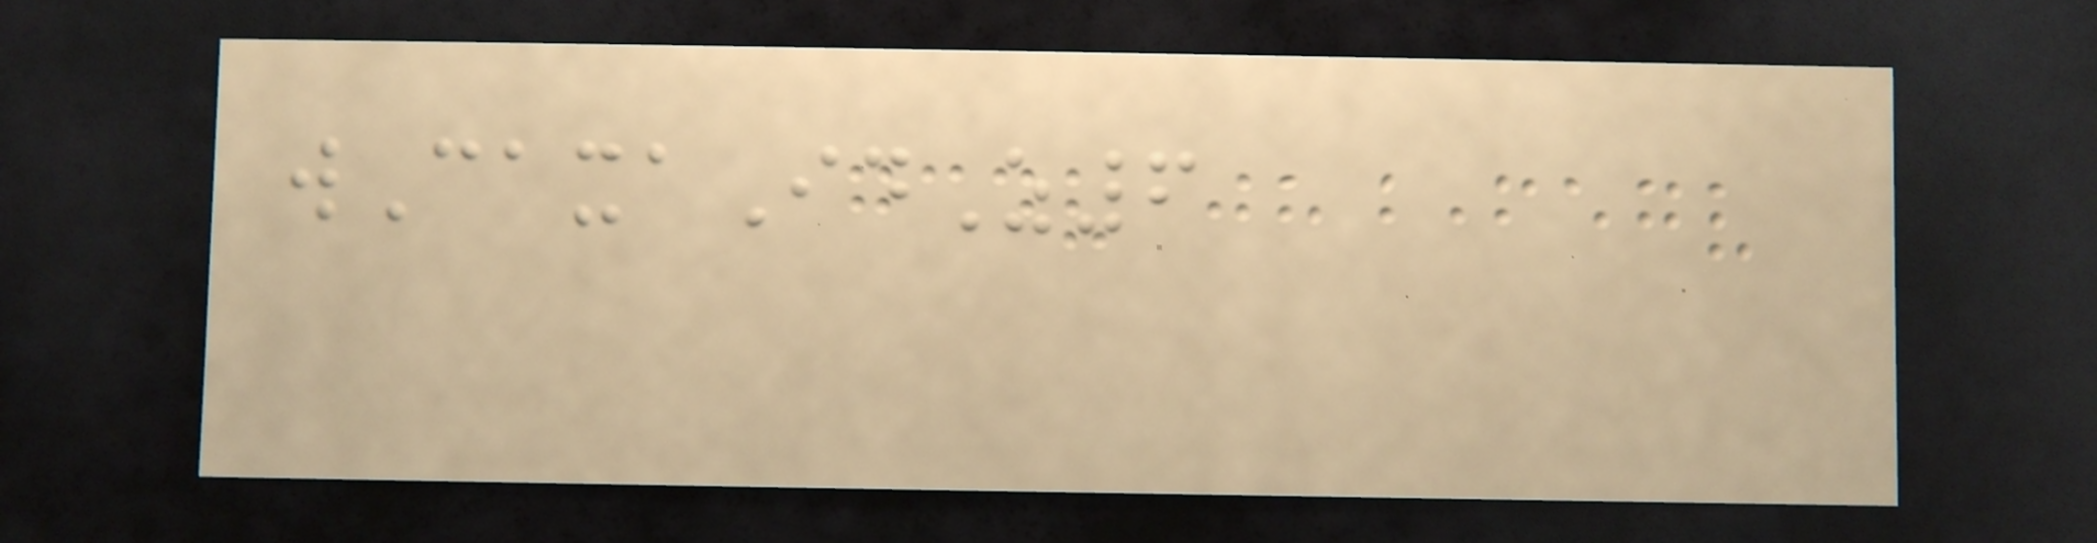wCaxaIdZ6
